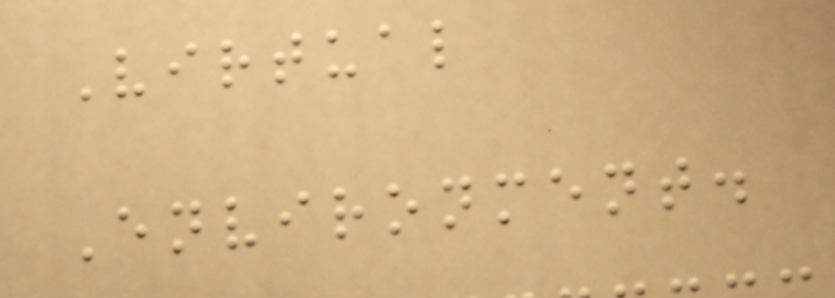Virtual
Environment.
